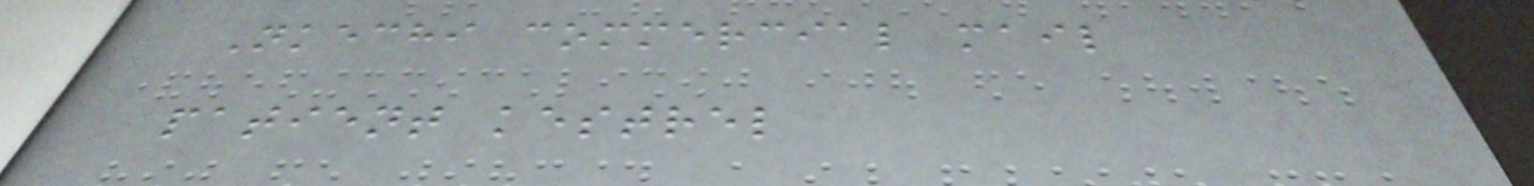Nkechi commercial mail
patient kestrel
